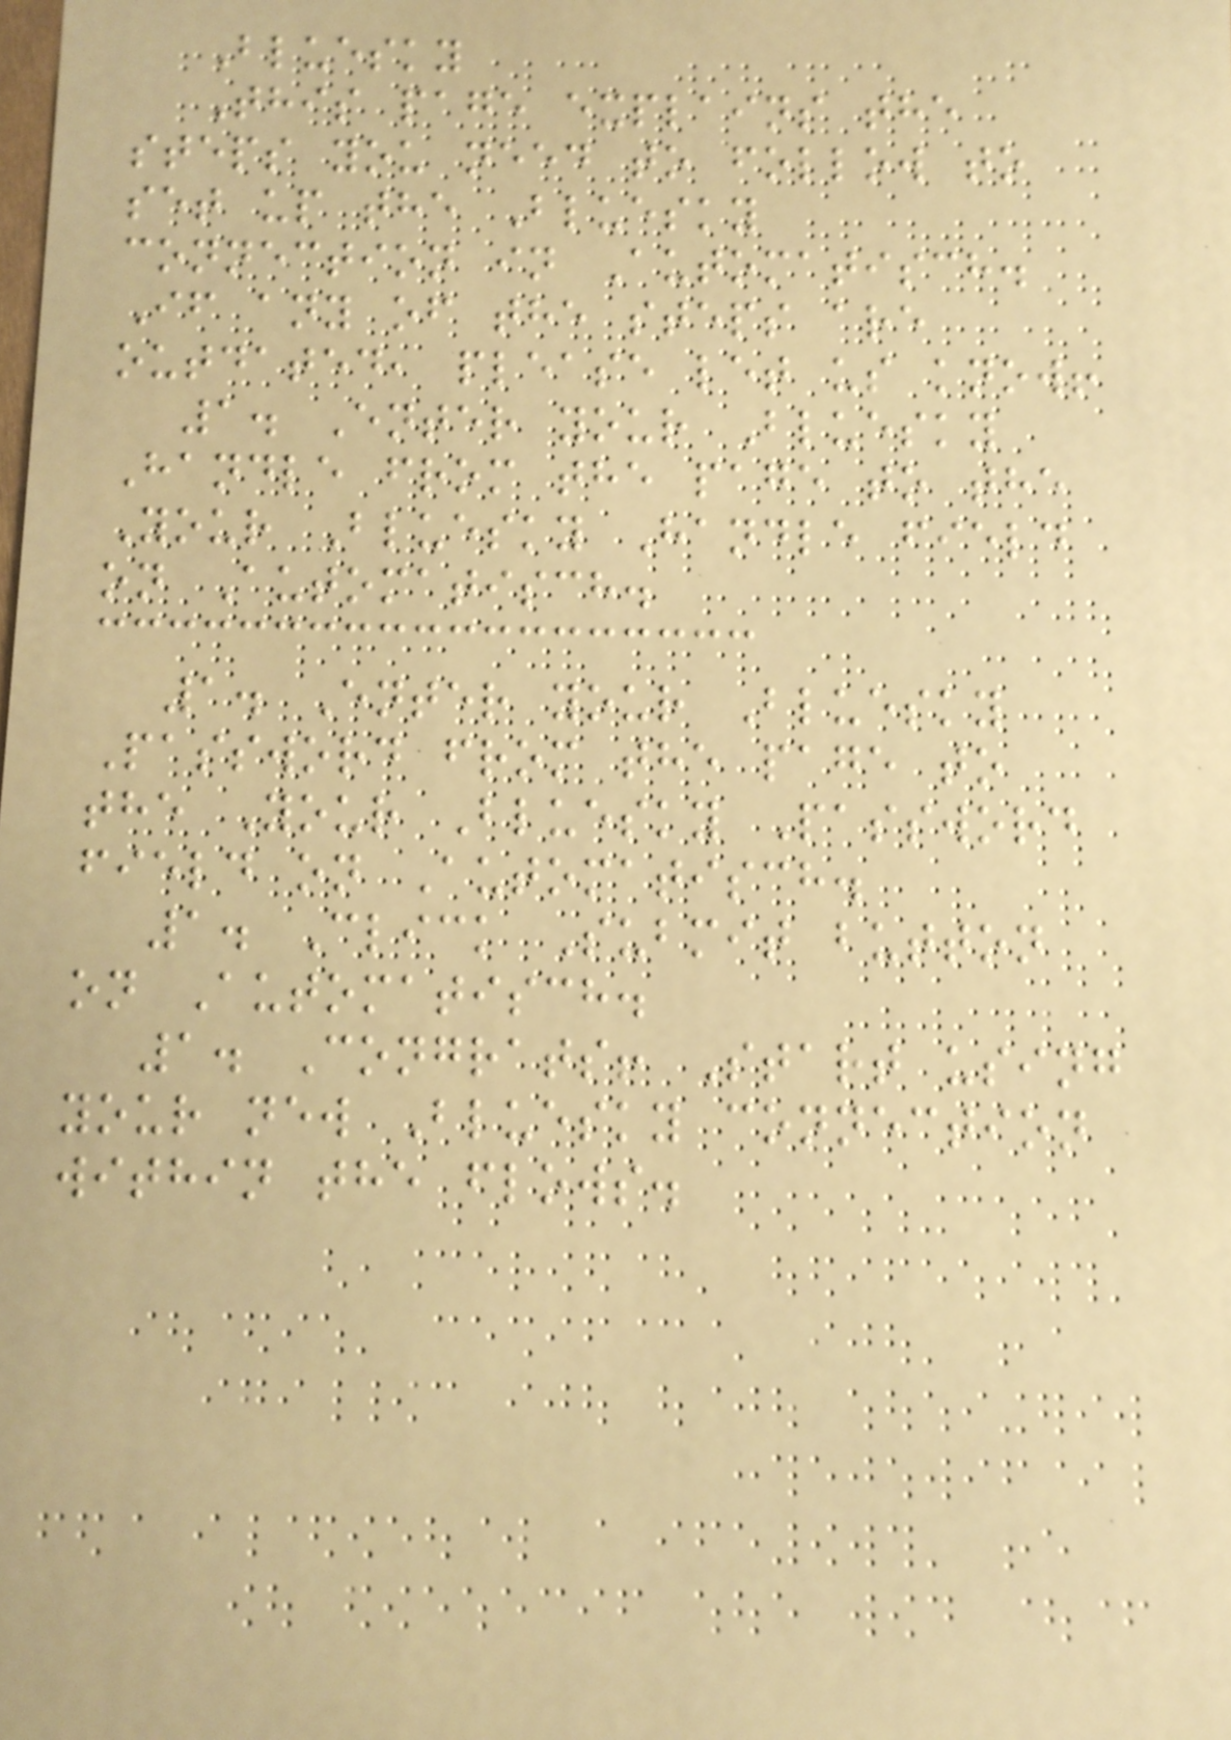Bluesky
This page explains the
steps you need to follow to
set up the Bluesky
connection in Automatisch.
If any of the steps are
outdated, please let us know!
1. Enter your Bluesky
Handle from the page to the
Your Bluesky Handle field
on Automatisch.
1. Enter your Bluesky
Password from the page to
the Your Bluesky Password
field on Automatisch.
1. Click Submit button
on Automatisch.
1. Congrats! Start using
your new Bluesky connection
within the flows.
